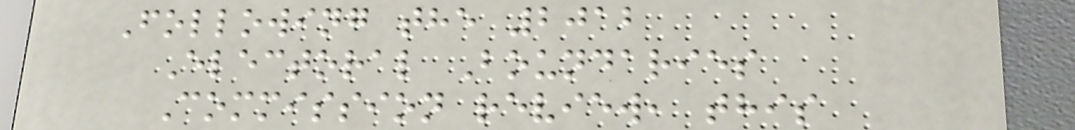Following the 2012
Electoral Boundaries
Commission review, this
